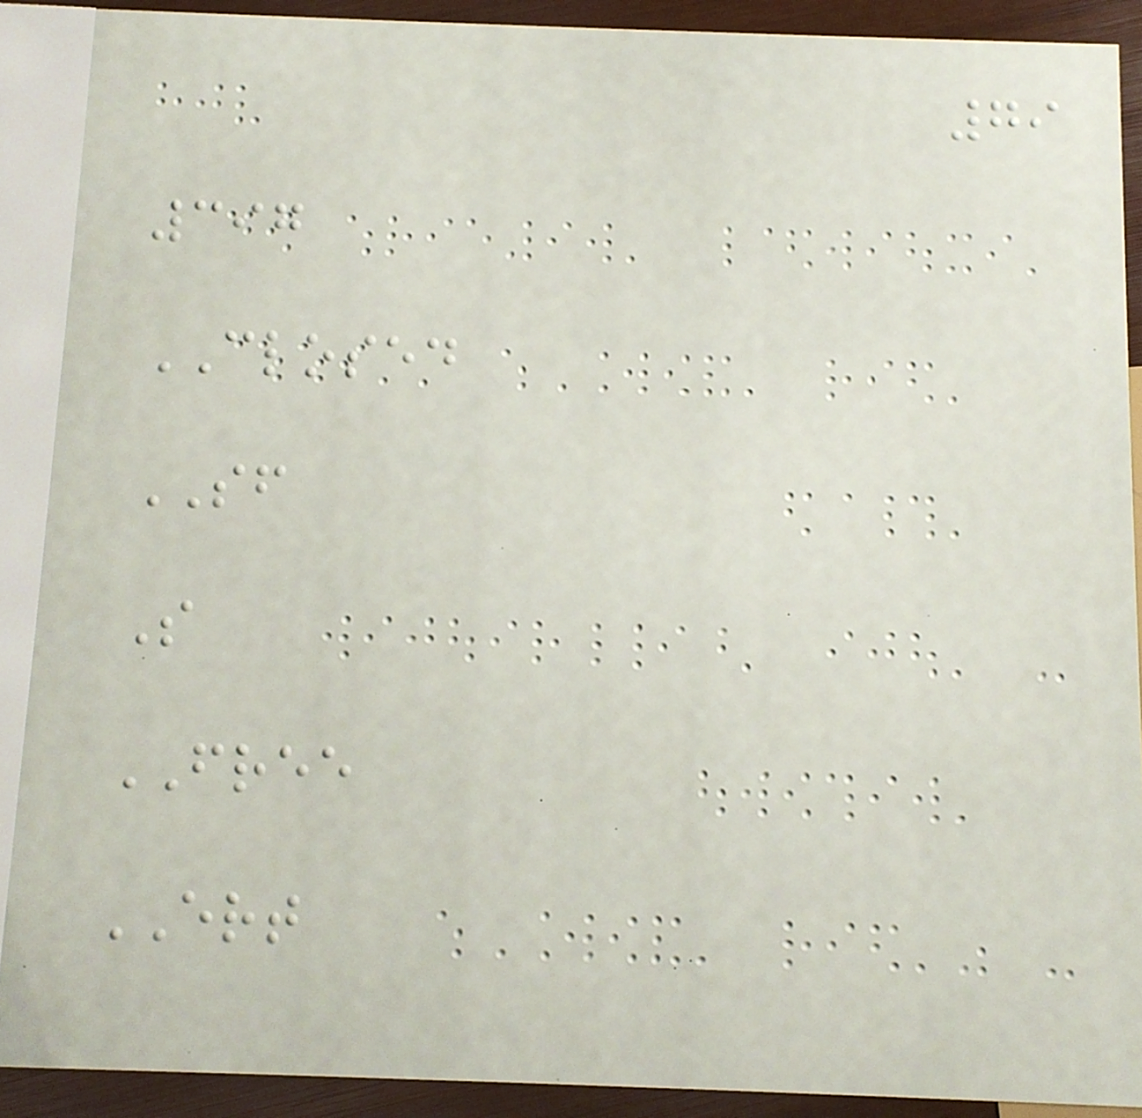79
397
CLOSED
SF
S
FREE
ERT
